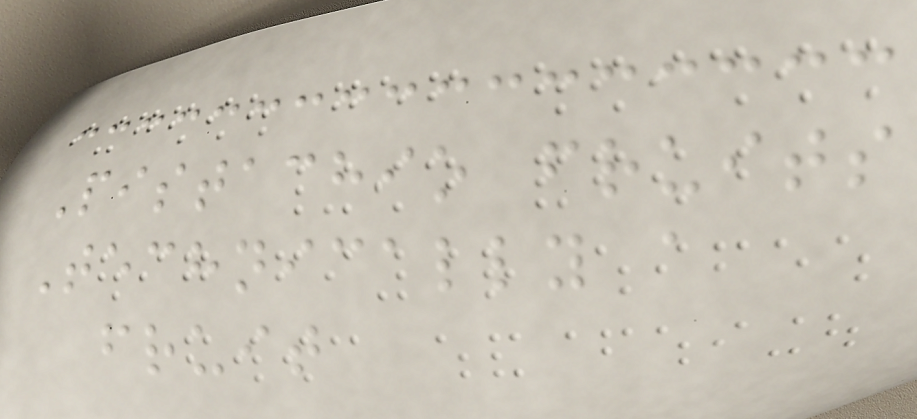Pistachio fruits
Technically a
fruit
